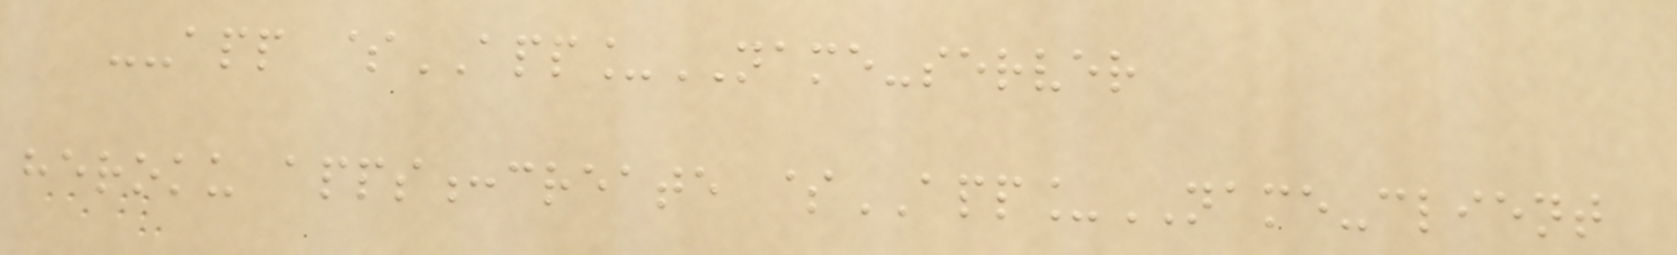--app $APP_NAME-server
heroku apps:create $APP_NAME-client
